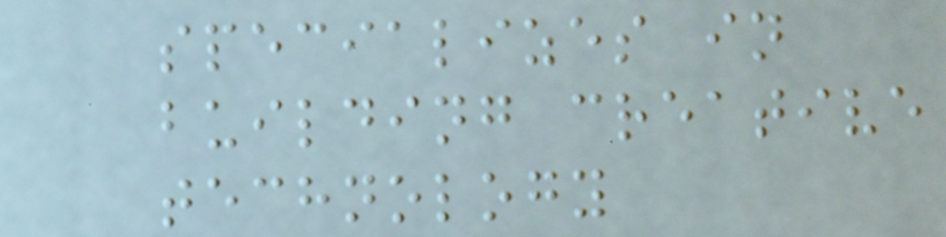specializes in
building creative
technology
